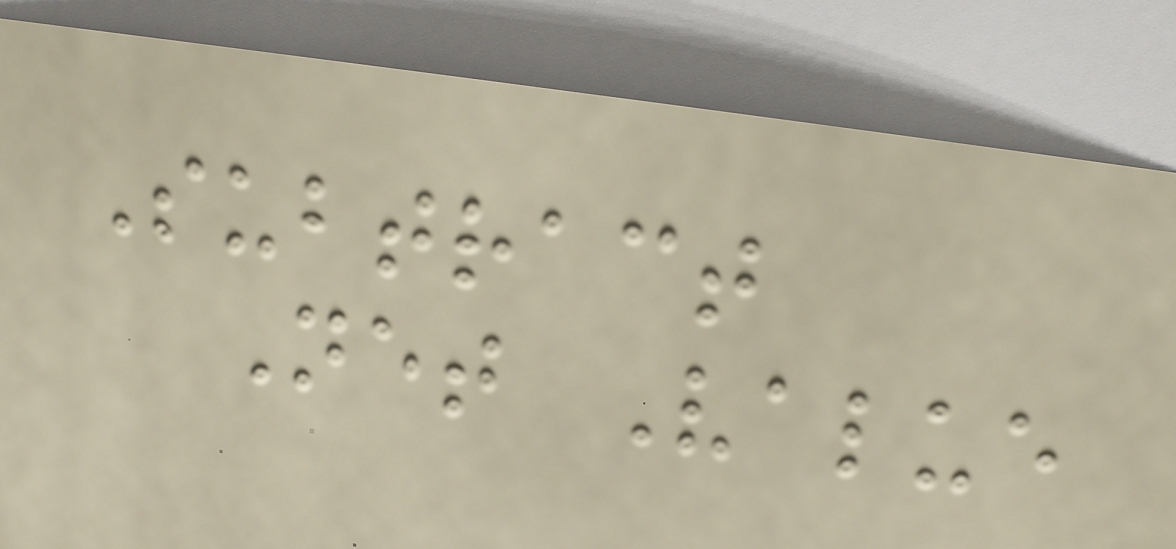Subtract
Net Value
